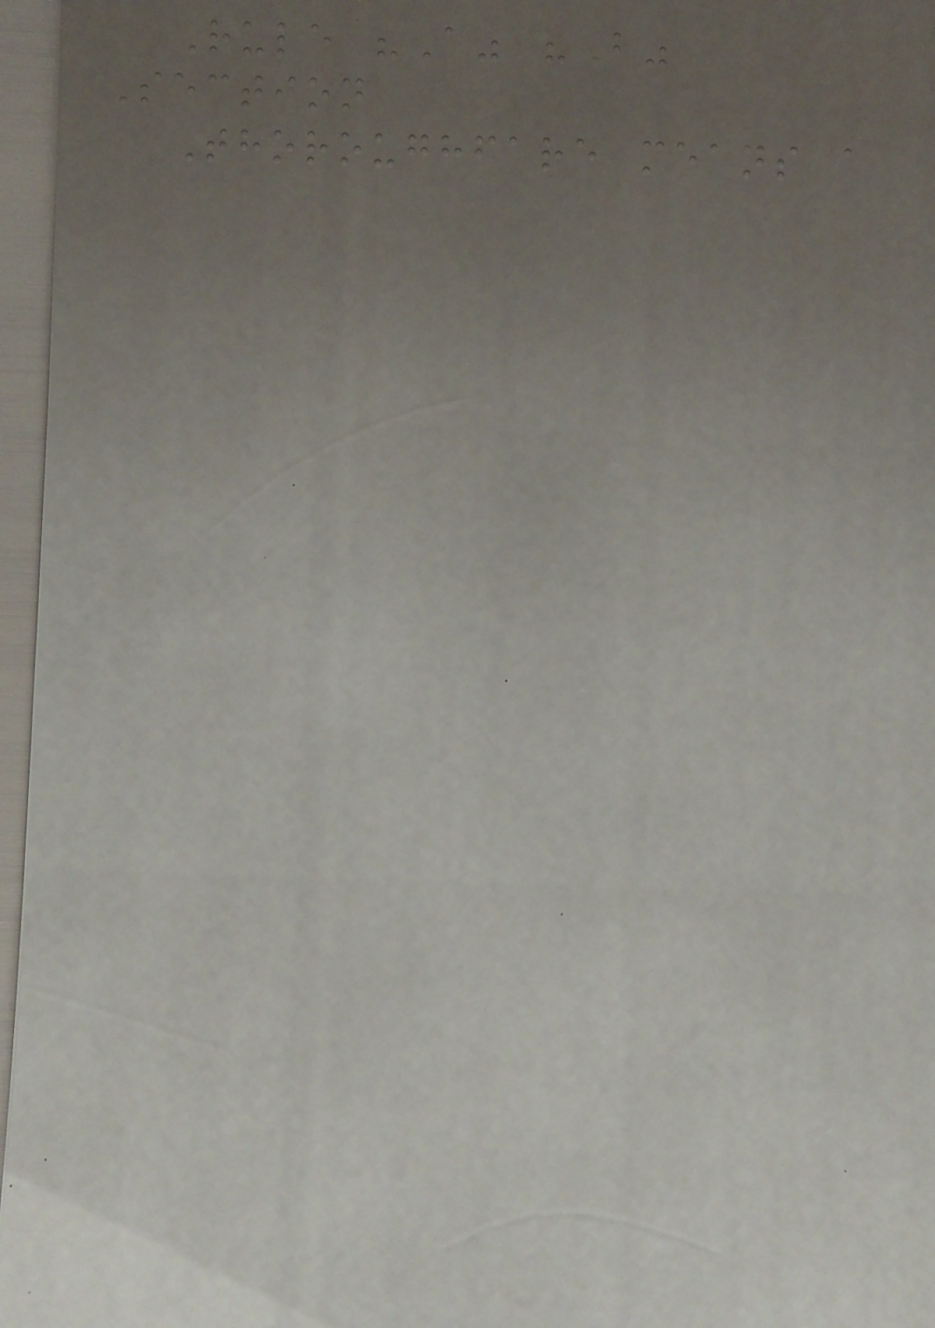Rule "A" "B"
Section
Thoroughfare means a
